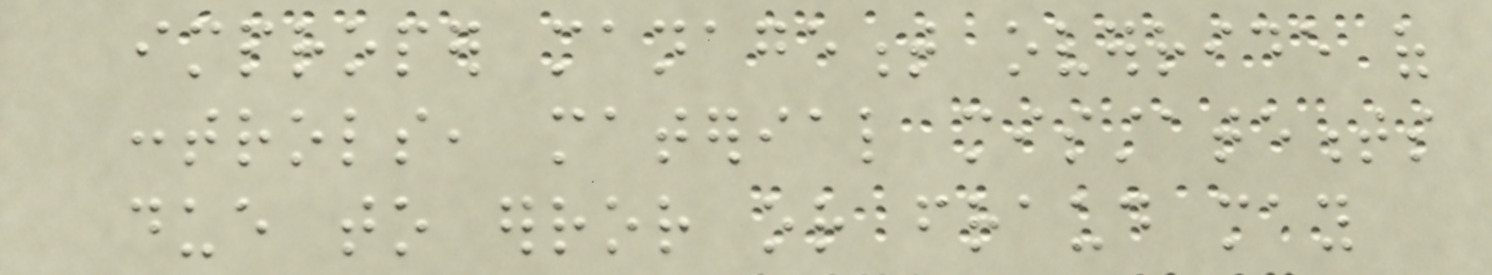improper management override of
controls, material misstatements
due to error or fraud may
